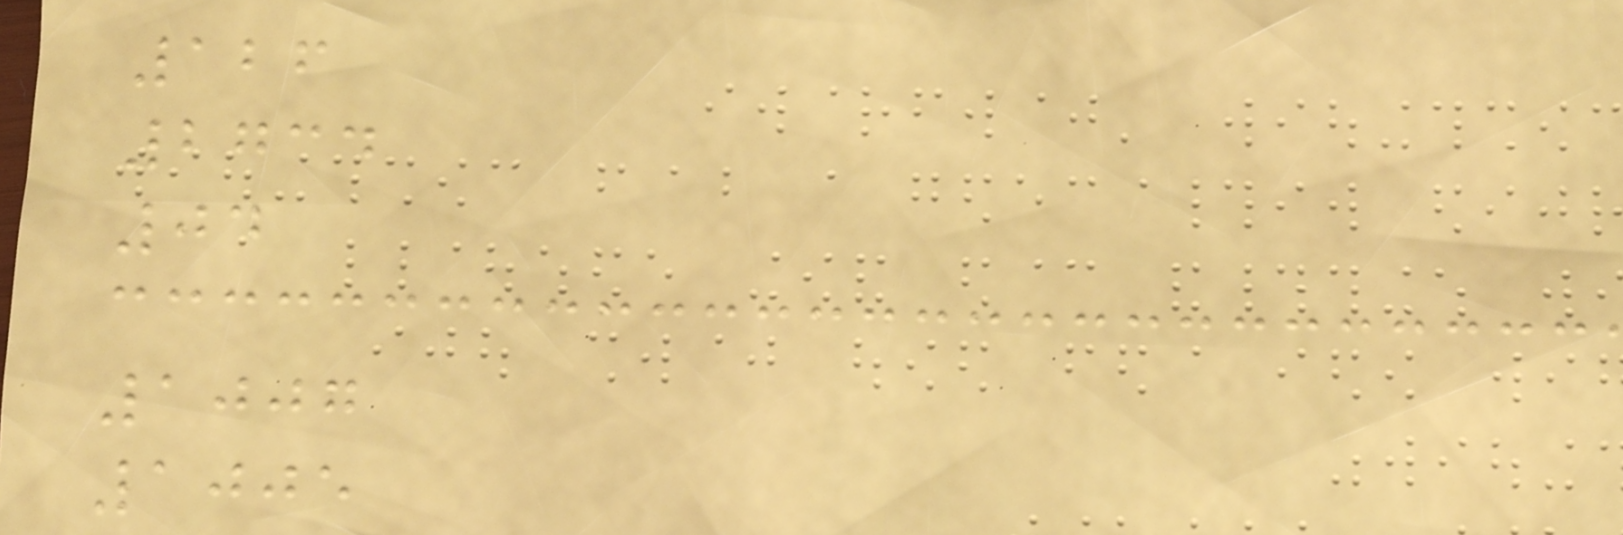126
2734
04
1007
1005
